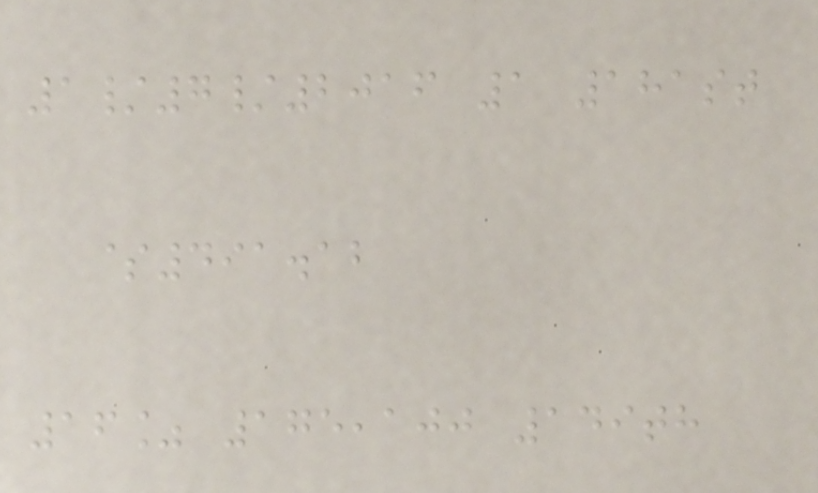1/7/2016 1 181st
$491.12
16% 175,100 149th
